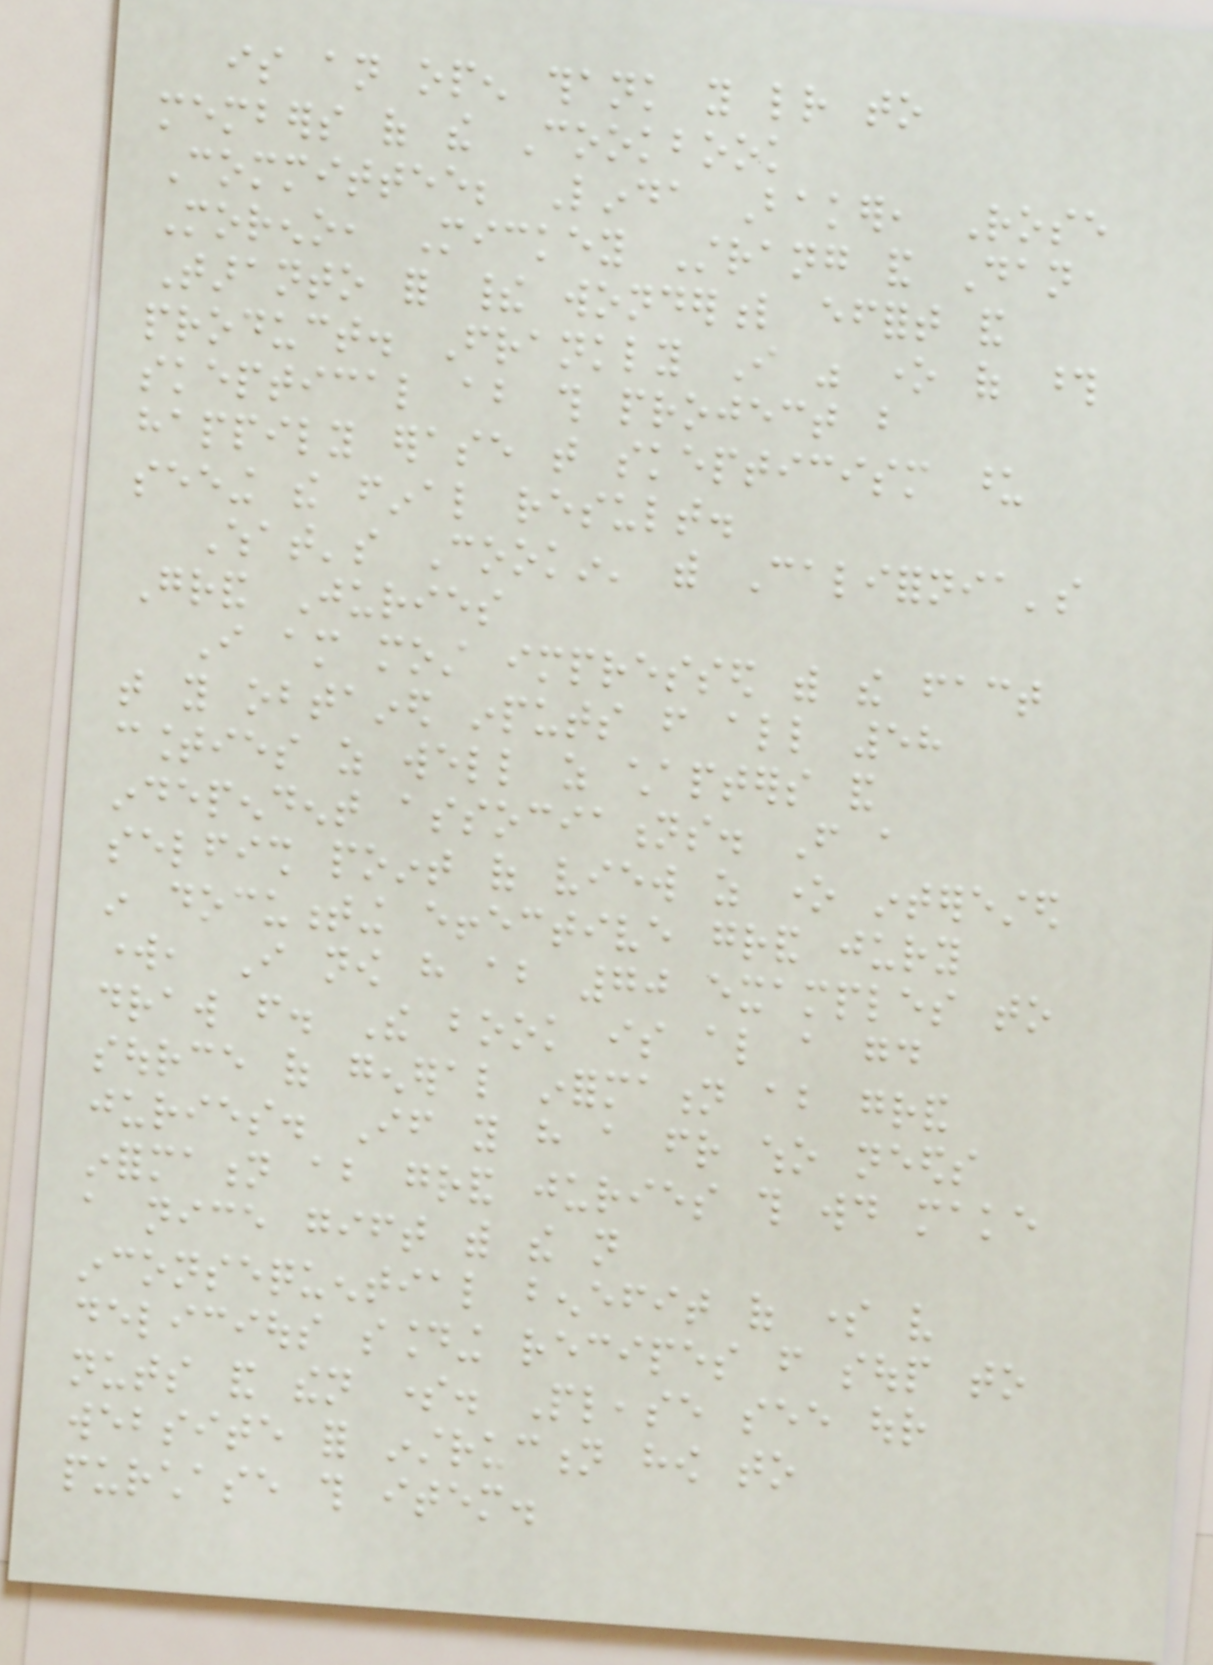is an open thank you letter to
members of the Cookbook
Committee; Linda Baker, Rose
Moreno, Mickey Strang and Dan
Taranto for their wonderful effort and
product. Frankly I was one of those
skeptical about this project but
happily erase that skepticism upon
seeing the final result.
What's Cookin' with California's
Grand Juries
I am most impressed with the fact
that you obtained inputs from all 58
counties as well as chapters and
independent associations. From a
selfish point of view as one interested
in documenting effective grand jury
work, I now have about 70 examples to
draw from. The book is also a good
source of general information about grand
juries. If you have a friend who needs
information about grand juries this would make
a nice gift with the not
inconsequential benefit of some very
delicious sounding recipes from soup to
nuts and then some. Please see our
website for instruction how to
purchase this item.
